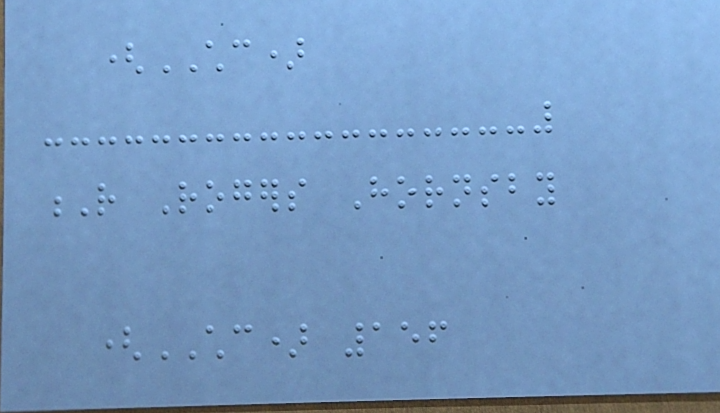(CHC)
R Rogers Hornsby
(CHC) 156
